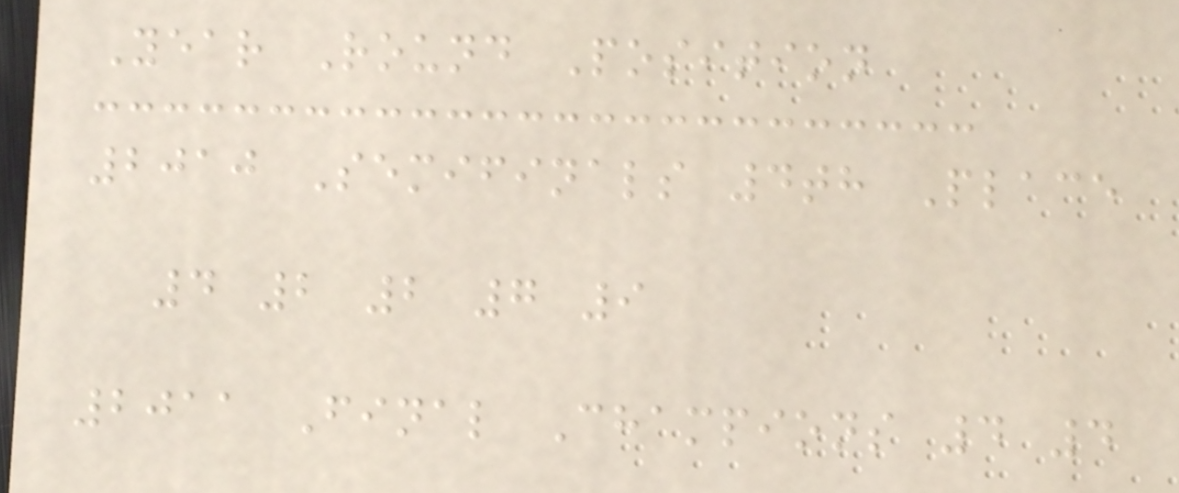Year Round Position
2010 Semifinals 4th Place
4 2 2 7 9
2011 Final Champions 4 4
